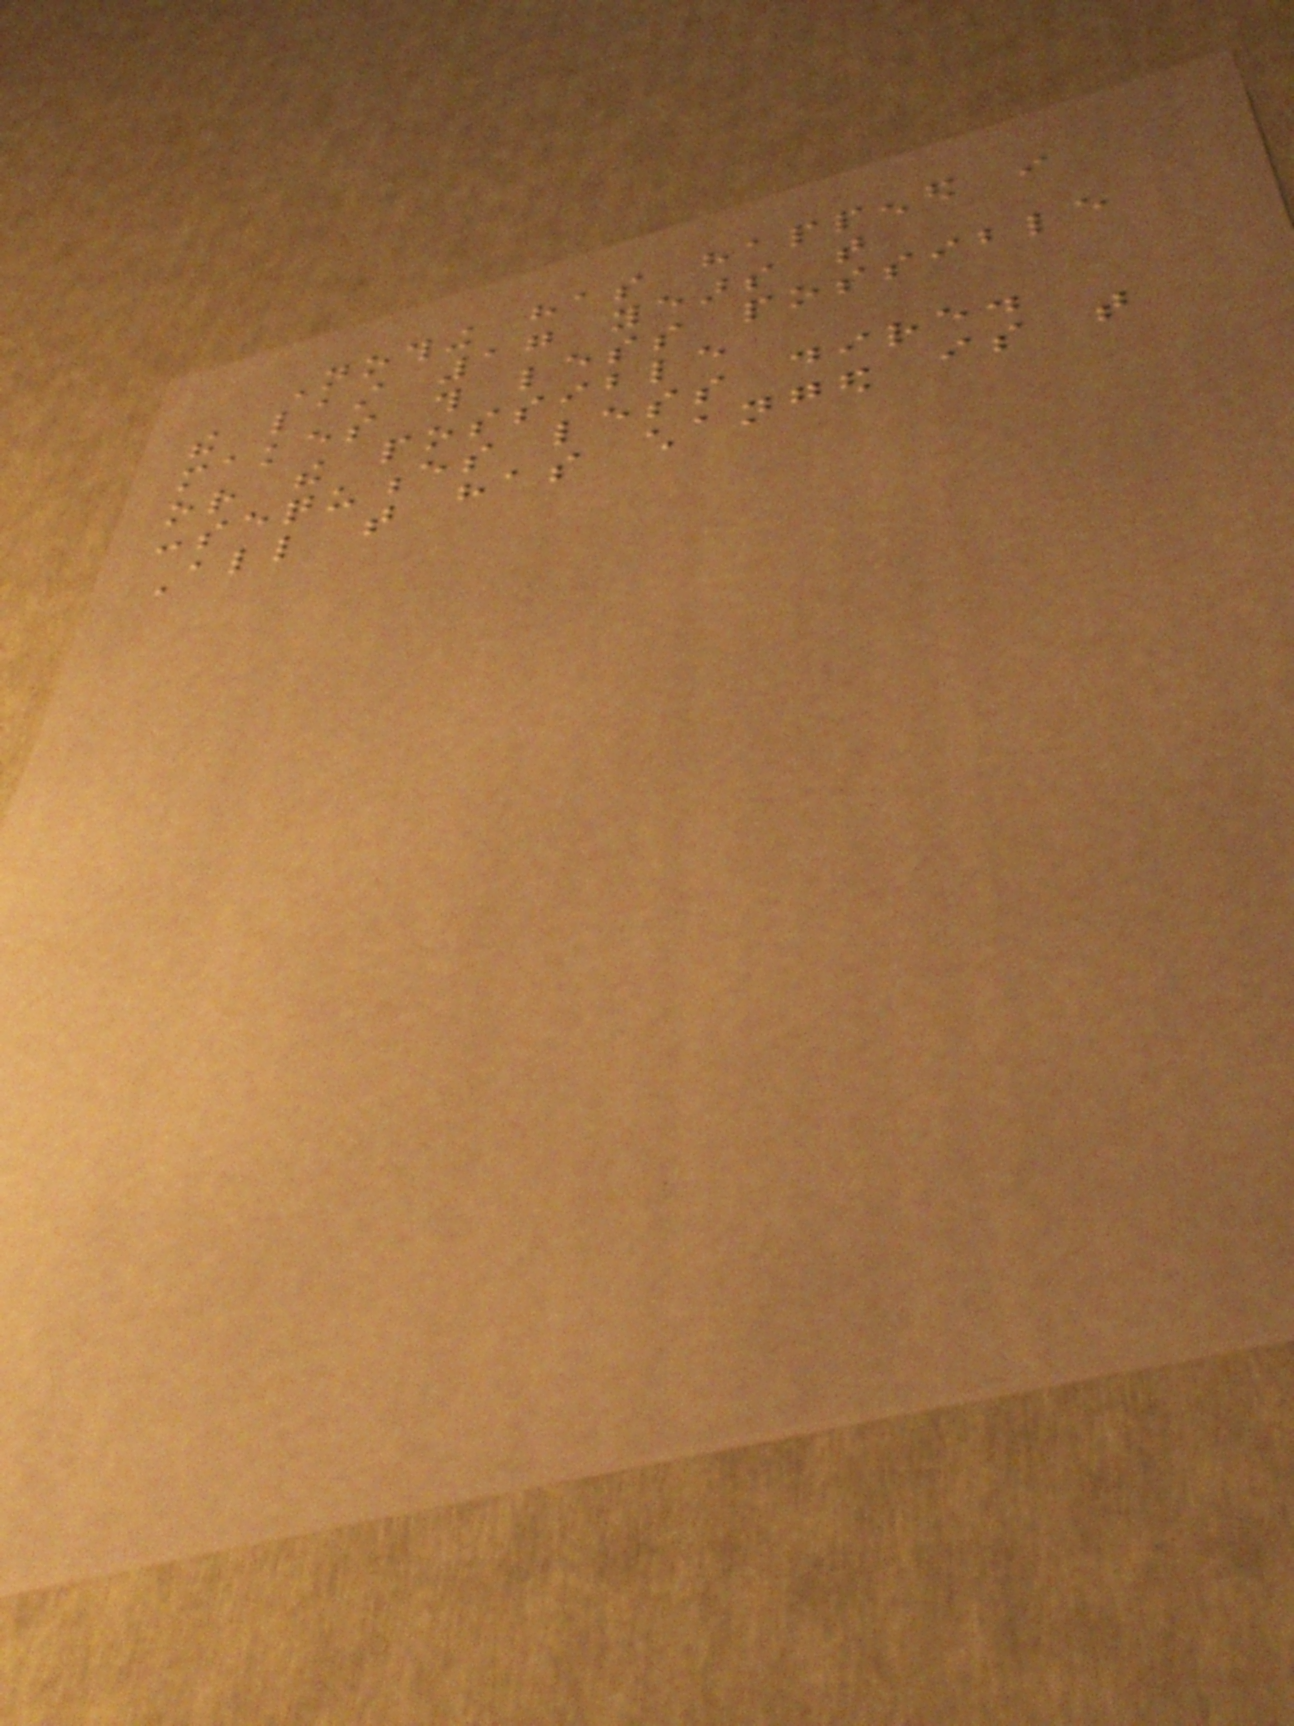Nothing has happened in
the last 17 years that
makes this less possible
or the possible
consequences less dire.
All that has changed is that
